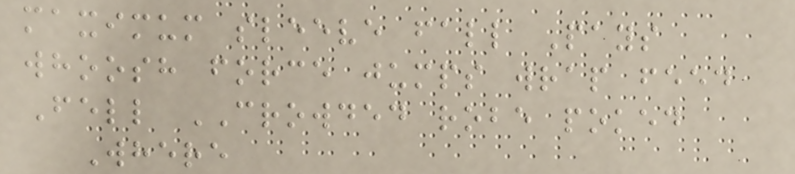maximum sleeve fall Pays
whoosh force jumps wrap feed
Fell CROWDED robe poked
Where
